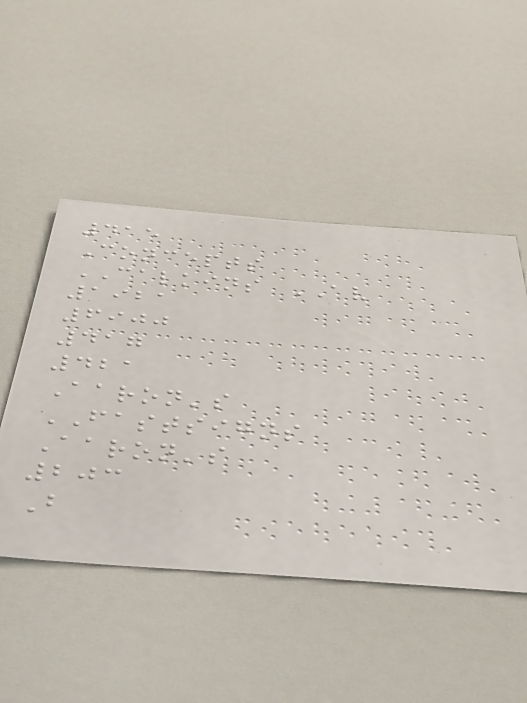415
Concepts
CALKINS AV
1921
6900
417
421
Aaron's
FASTSIGNS
Aaron's
203
B
